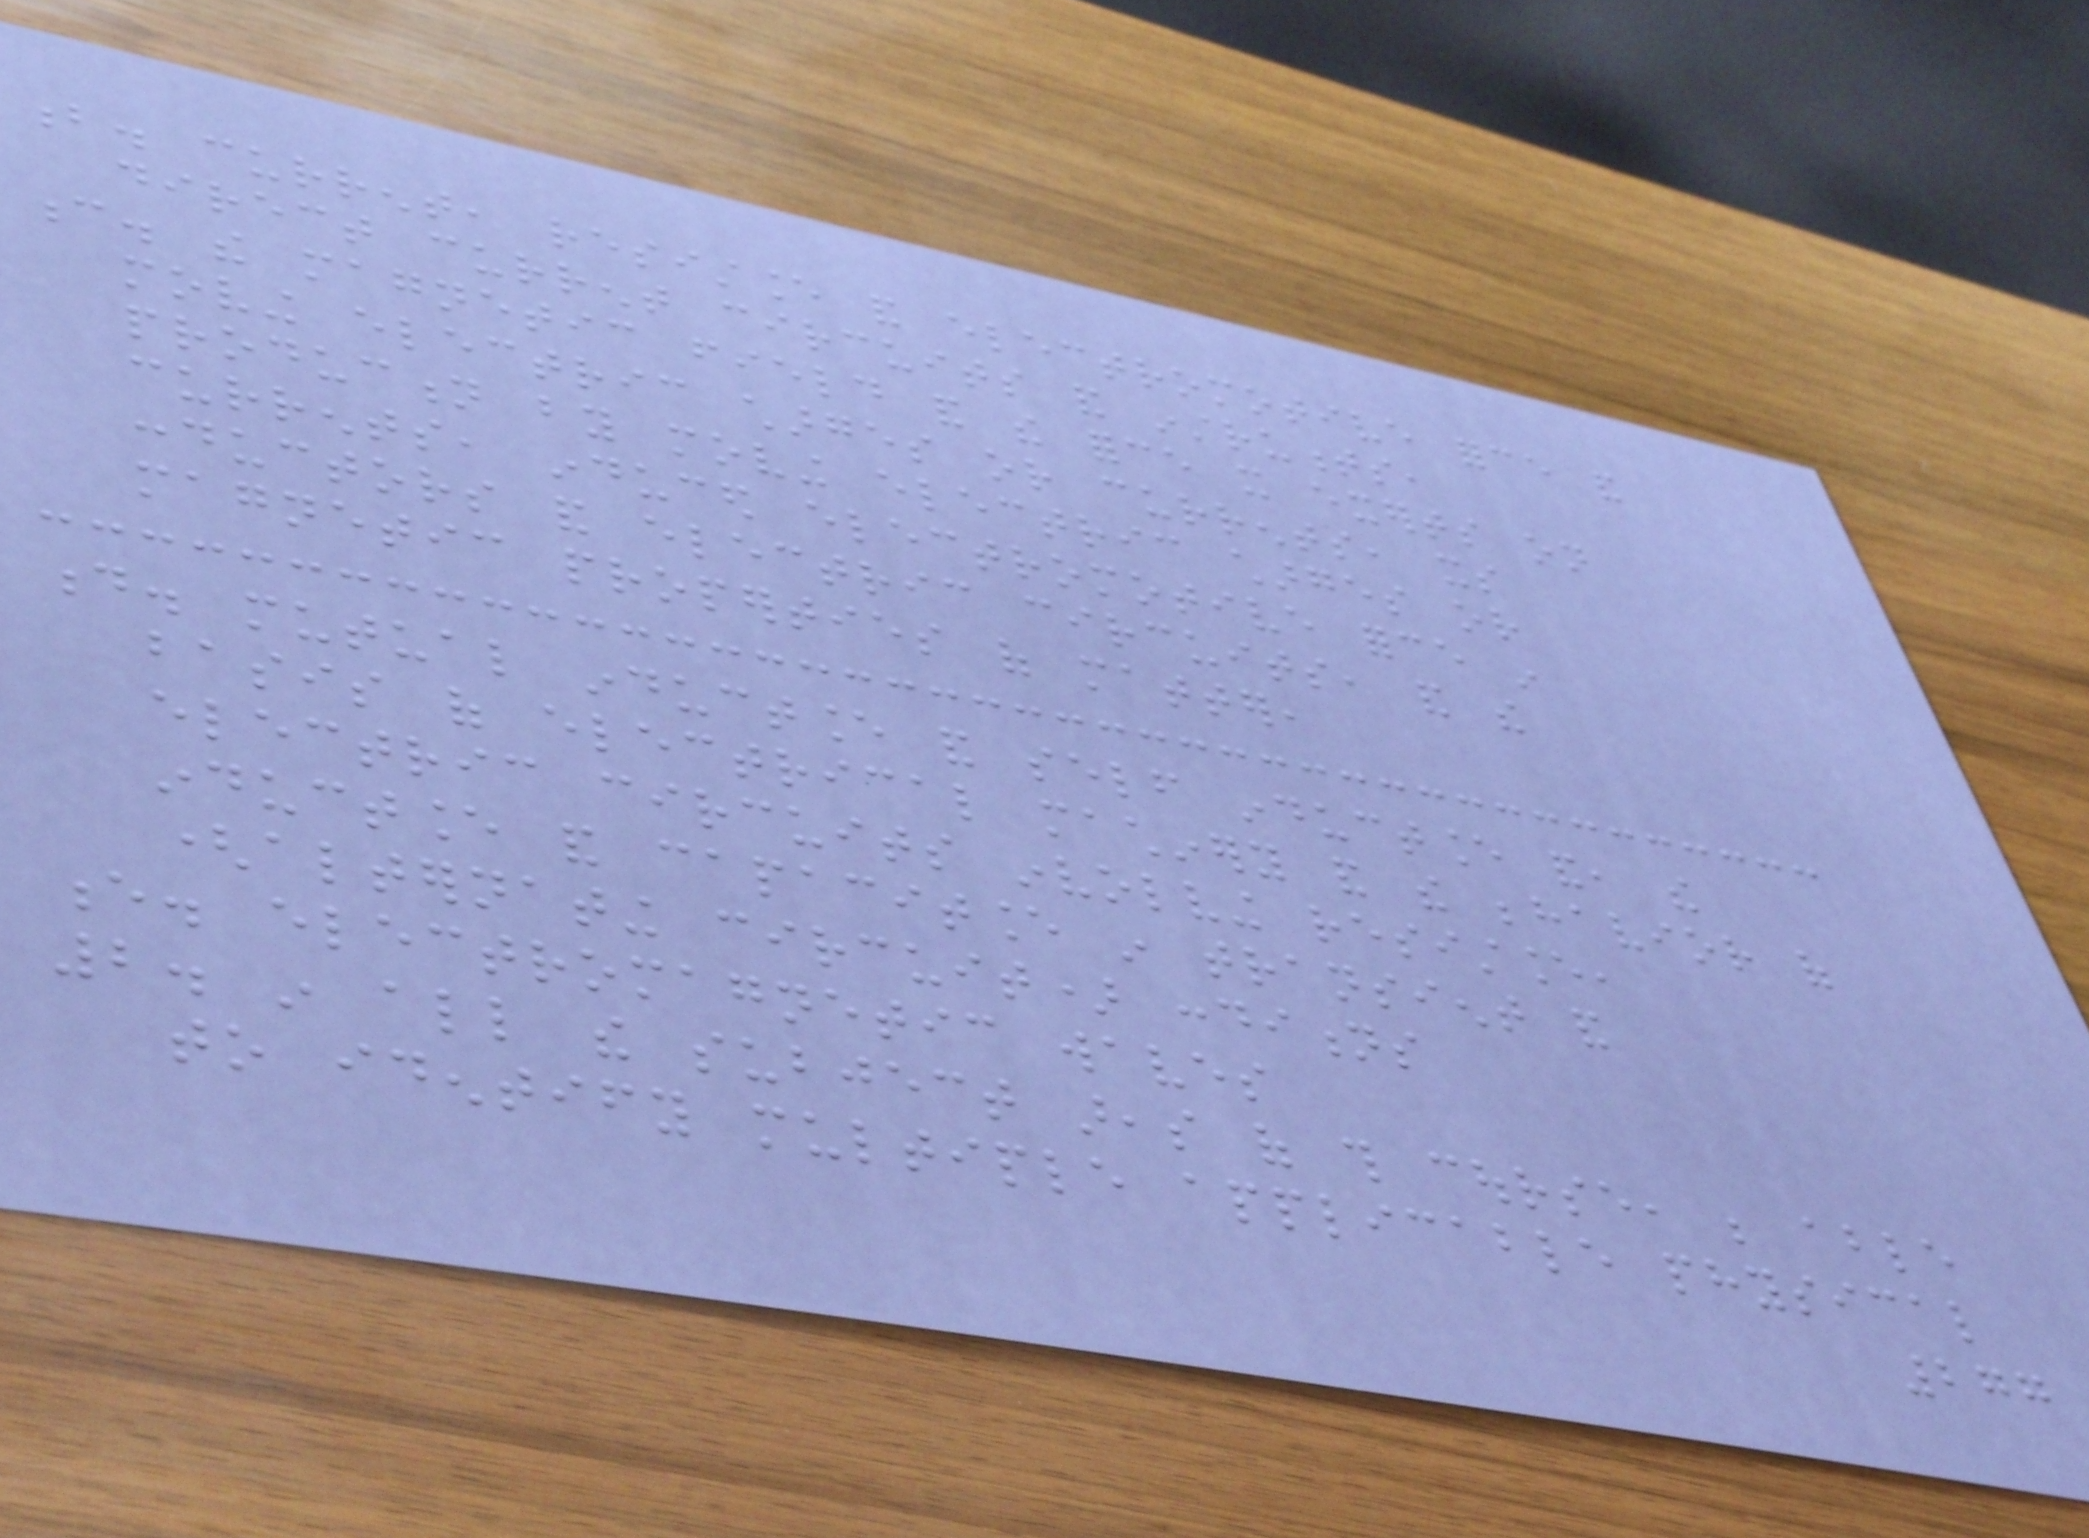b. current, resistance and electromotive force and
direct current circuits and instruments,
c. the magnetic field and the force it exerts on
moving electric charges or currents, its
production by moving electric charges or
currents, induced electromotive force in
conductors and electric circuits, and the
magnetic properties of matter,
d. mutual inductance and self inductance and, the
basis of electrical machinery and the behavior of
electric circuits involving resistance,
inductance and capacitance in transient and
(alternating circuit) conditions
e. electromagnetic waves
2. in all the subject areas of this course, be able
to identify multiple applicable physical
277
